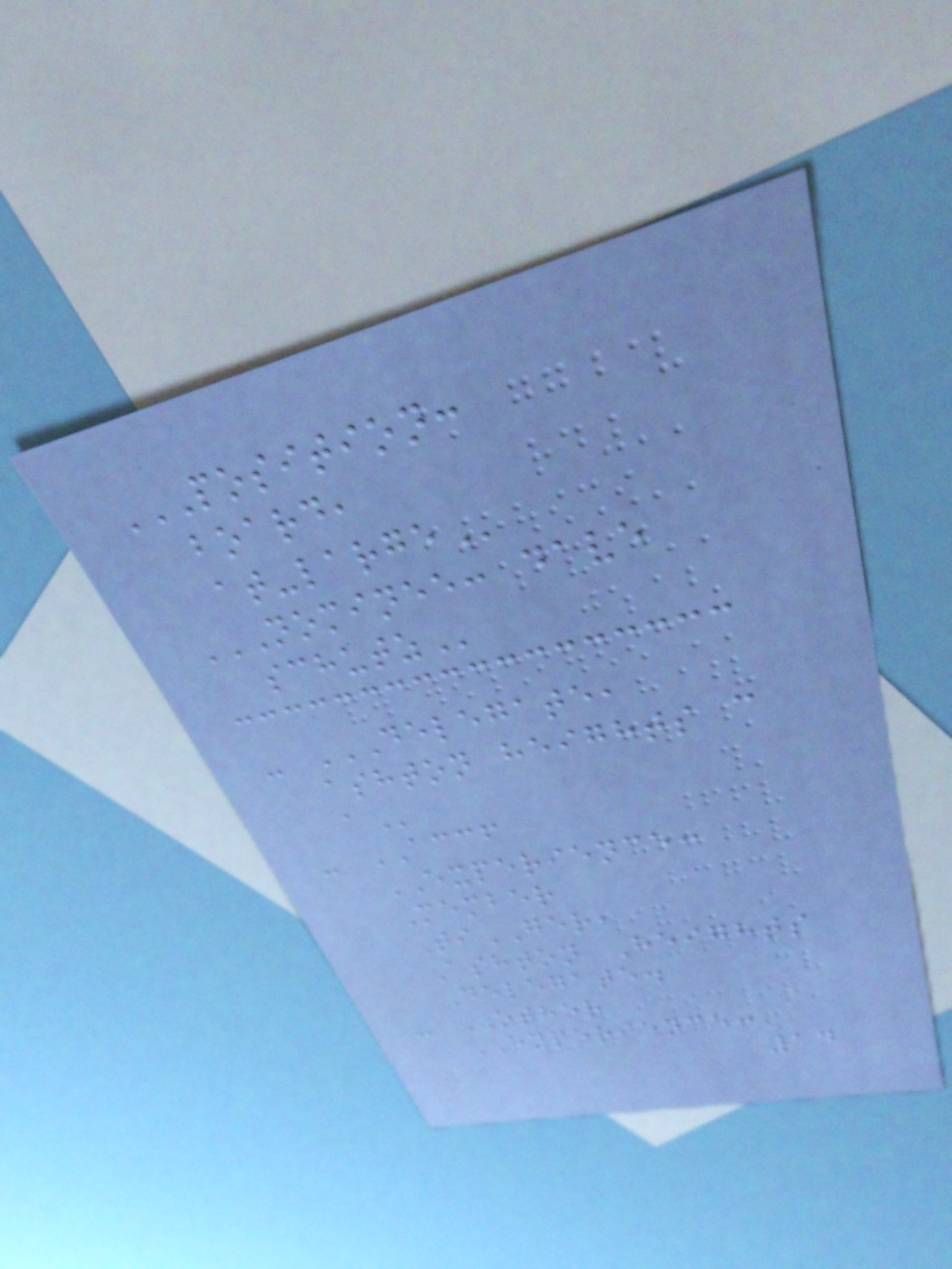POSITION:
BOARD,
AT-LARGE
NOMINEE: DAVE
SCHUTZ
- DELEGATE,
ASHTON HEIGHTS C
A
- ACCF
EXPERIENCE:
Member
TiGER,
Ashton Heights
Delegate.
- OTHER
EXPERIENCE:
14
